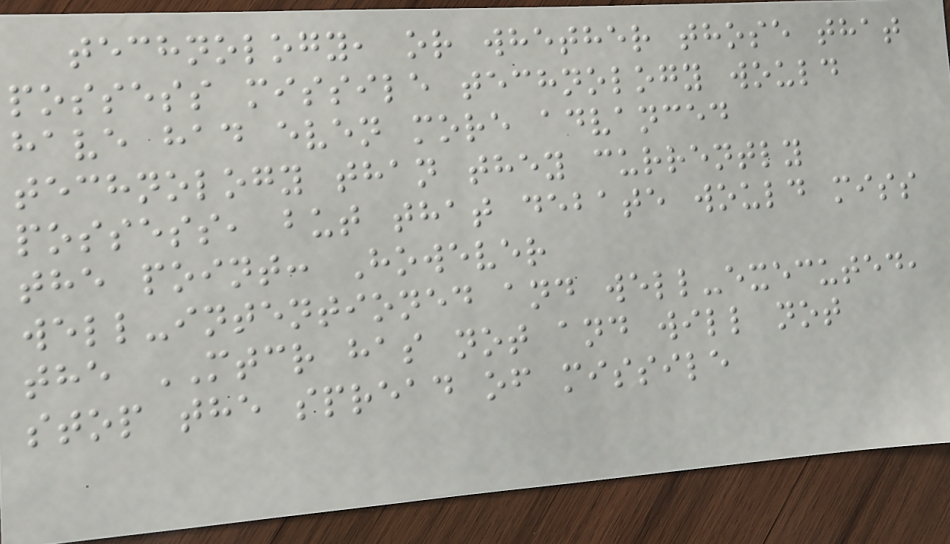technology, or whether those that
possess missile technology would
have had even more advanced
technology than they currently
possess, but that debate would miss
the point: However
well-intentioned and well-executed,
the MTCR has not and will not
stop the spread of missile
